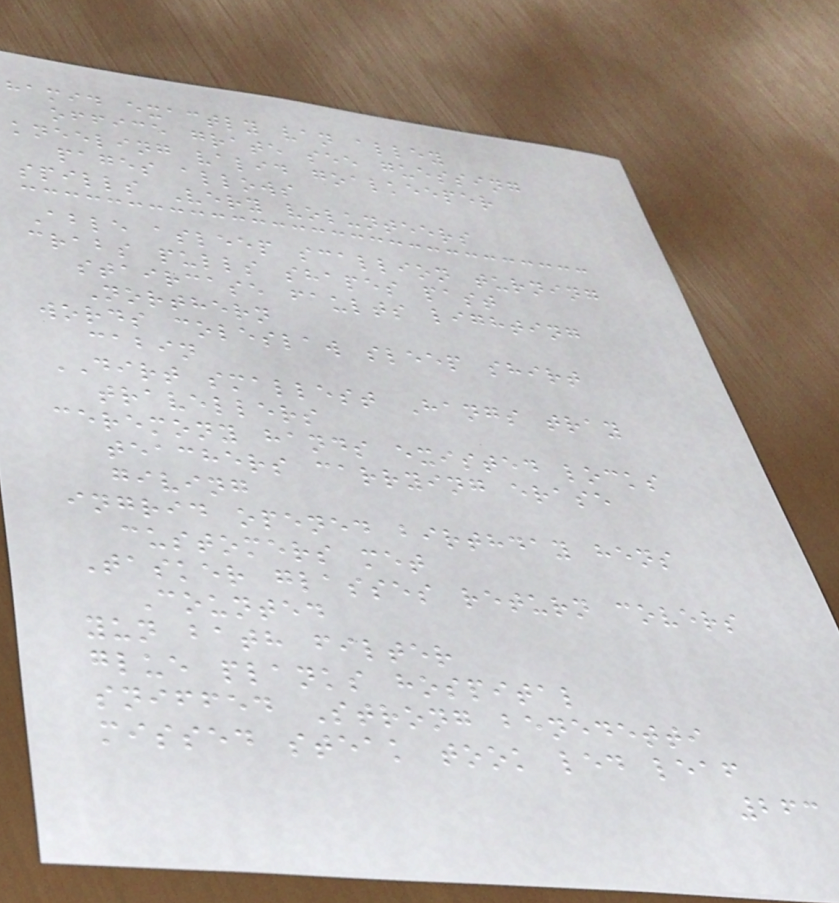hamid exactly van alley
office grate see guessing
kneeling valid goalkeeper
pages allows
spills Very volunteers
Able asleep scallion turning
crabs pulls shapes past
staircase faults lighting
Northern
words coleslaw sleep shirt
cabin
DIRT smallest Hangs tray
travellers
ceremony hands existed locks
teachers carrying erase
giving
ingrid opened birthday hens
customers met
Tasker glasses return covers
Counted
yun bath filter
glue planks hospital
sniffed Strong benedetti
missed steak took led leaf
263
